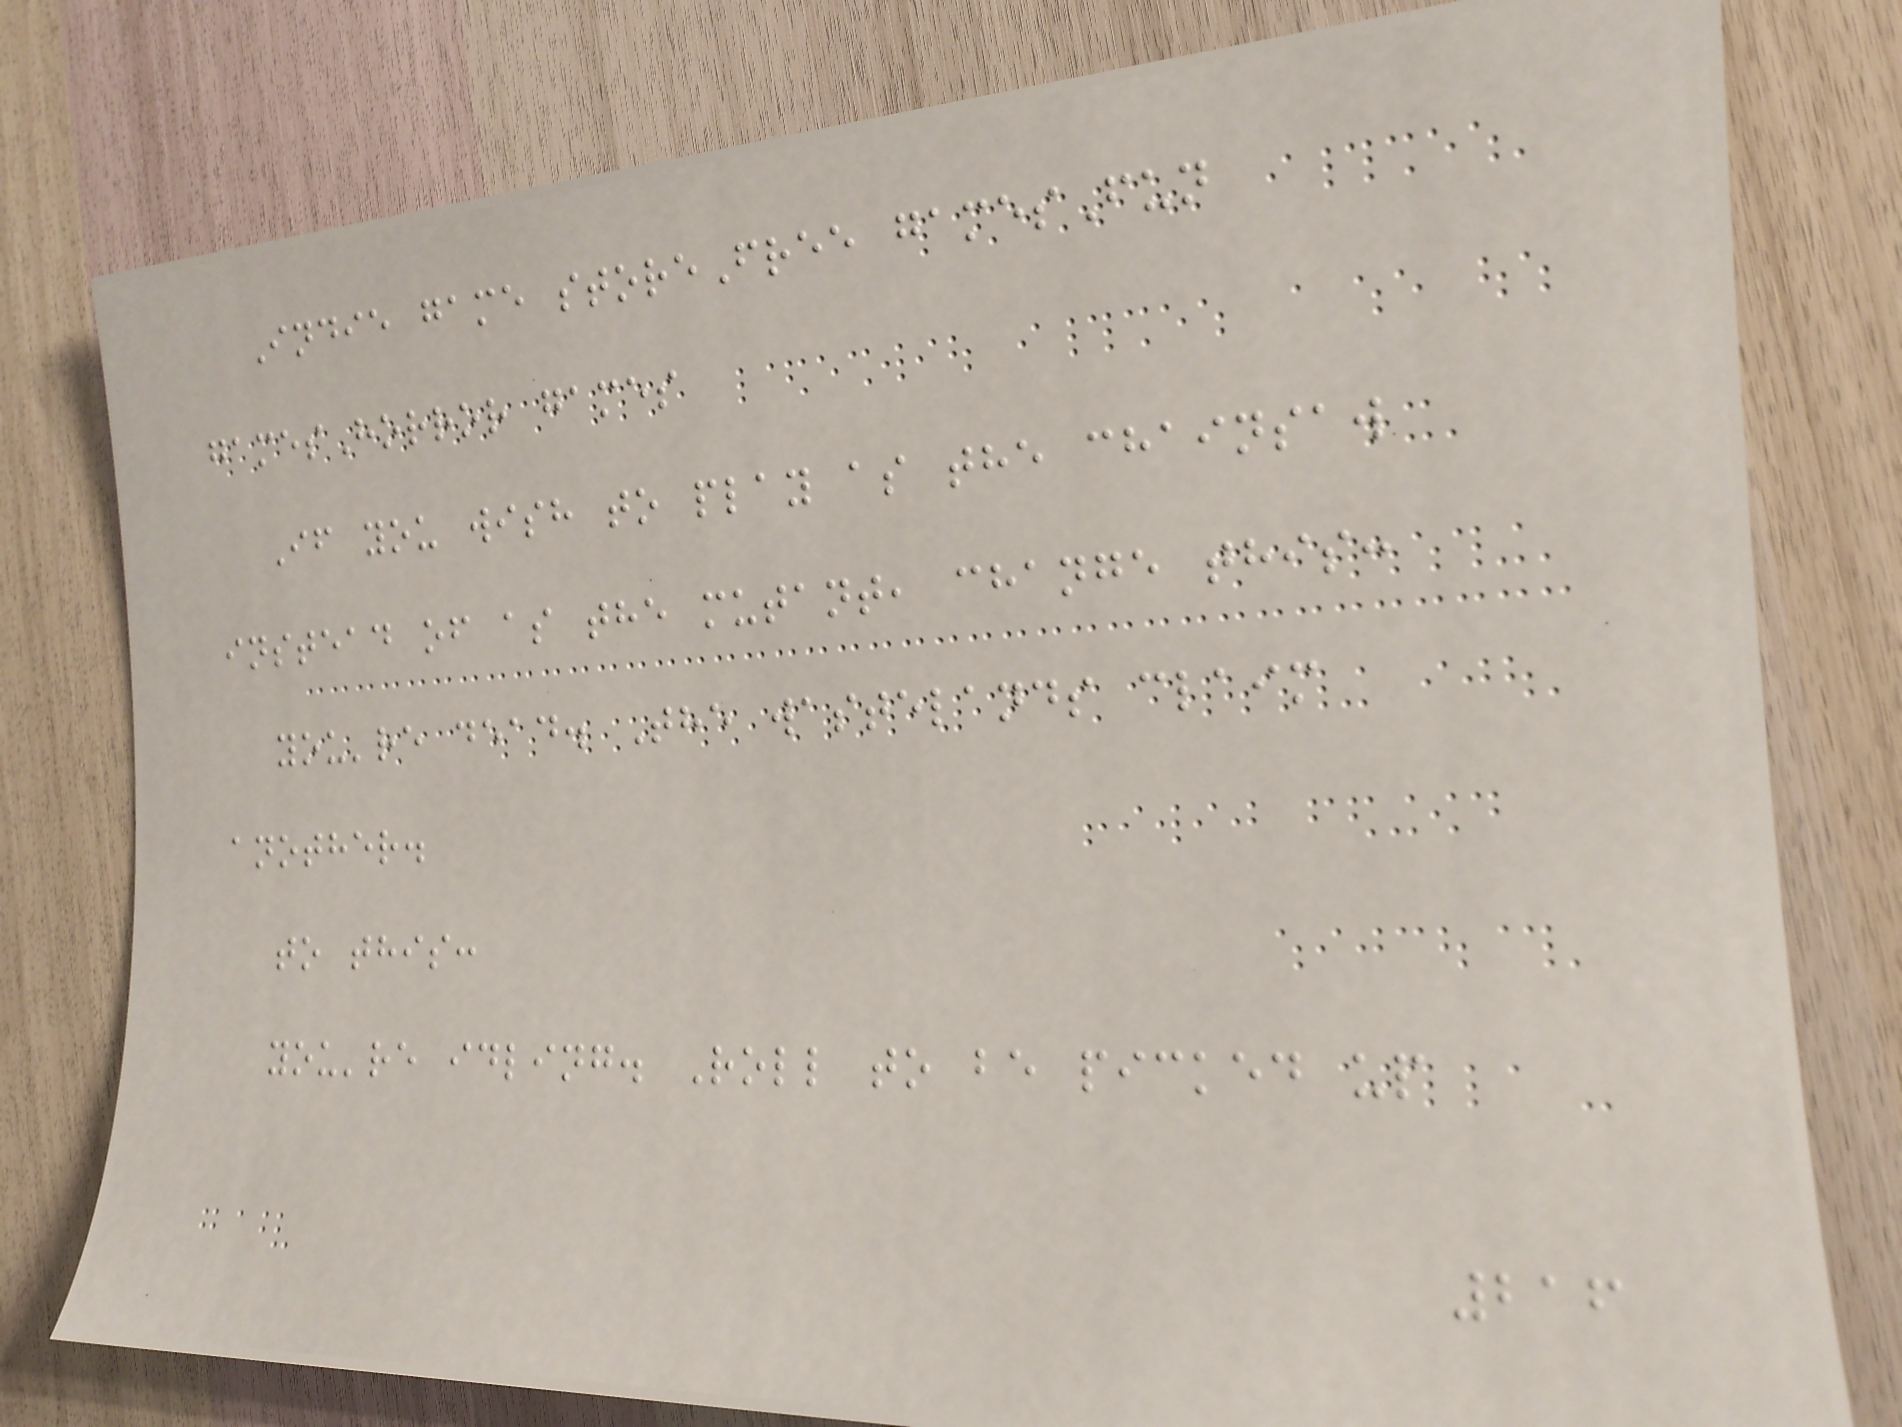Indie game storeFree gamesFun
gamesHorror games
If you wish to play as the chainsaw
instead of as the mutant, change this:
you're dead. The wastelands claim
another.
to this:
you're idling. Roll to be picked up
216
